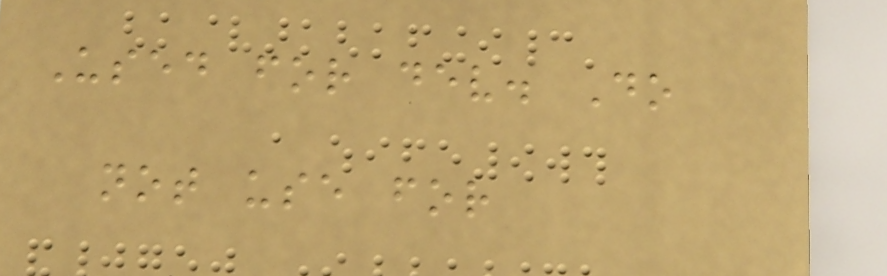Used for dev. Do
not use for
